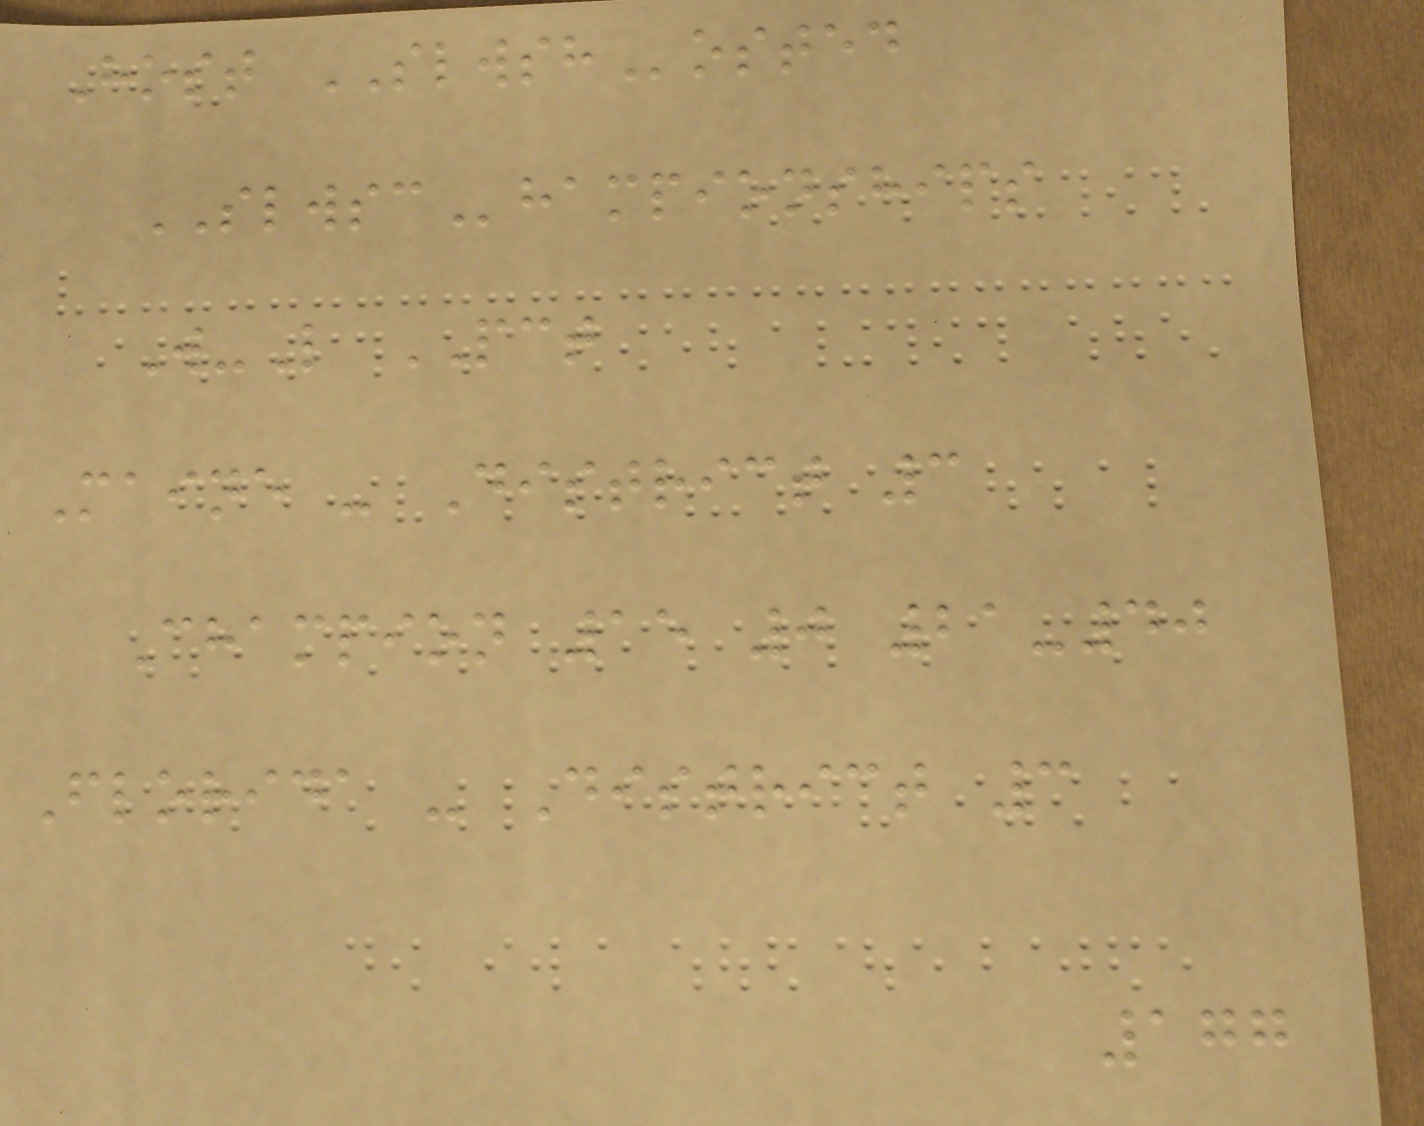Host SLWSHosted
SLWSChampionships
W-L PCT
Maine - District 3
Champion 15 0 21-40
Florida - District 3
177
